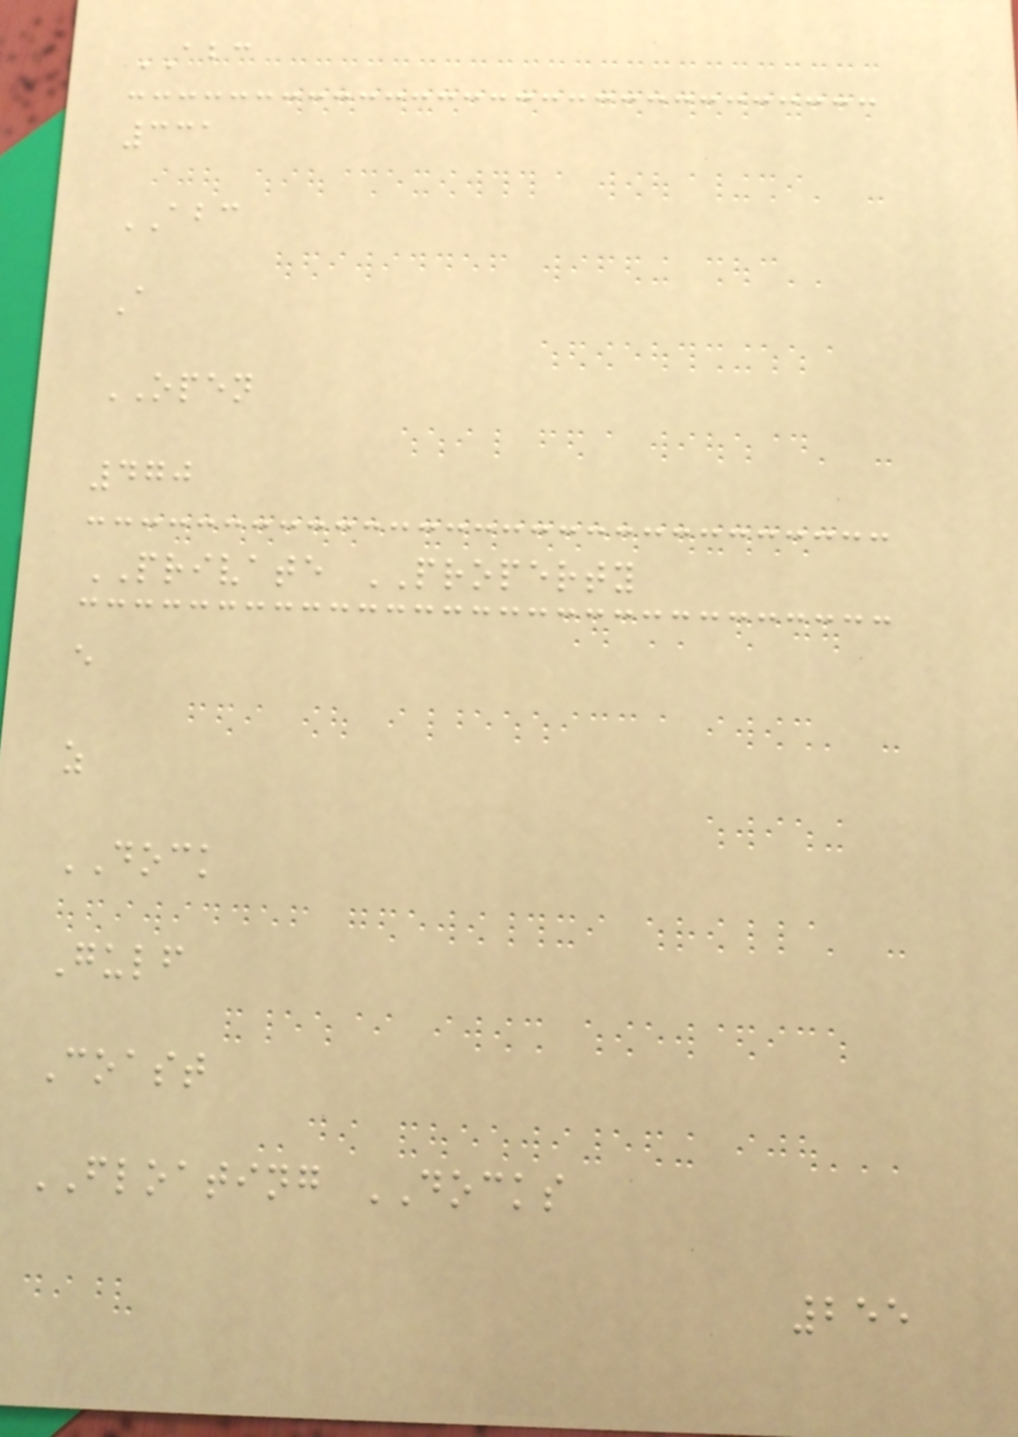ABC
331
ABC
A
OPEN
470
PRIVATE PROPERTY
e
z
DOCK
Gulf
Coast
FLOATING DOCKS
255
